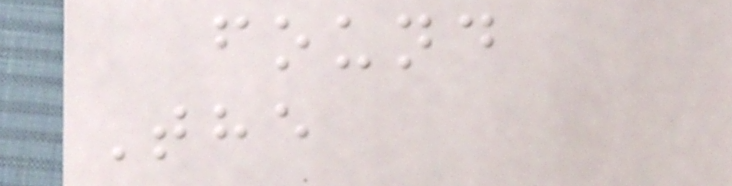found
The
